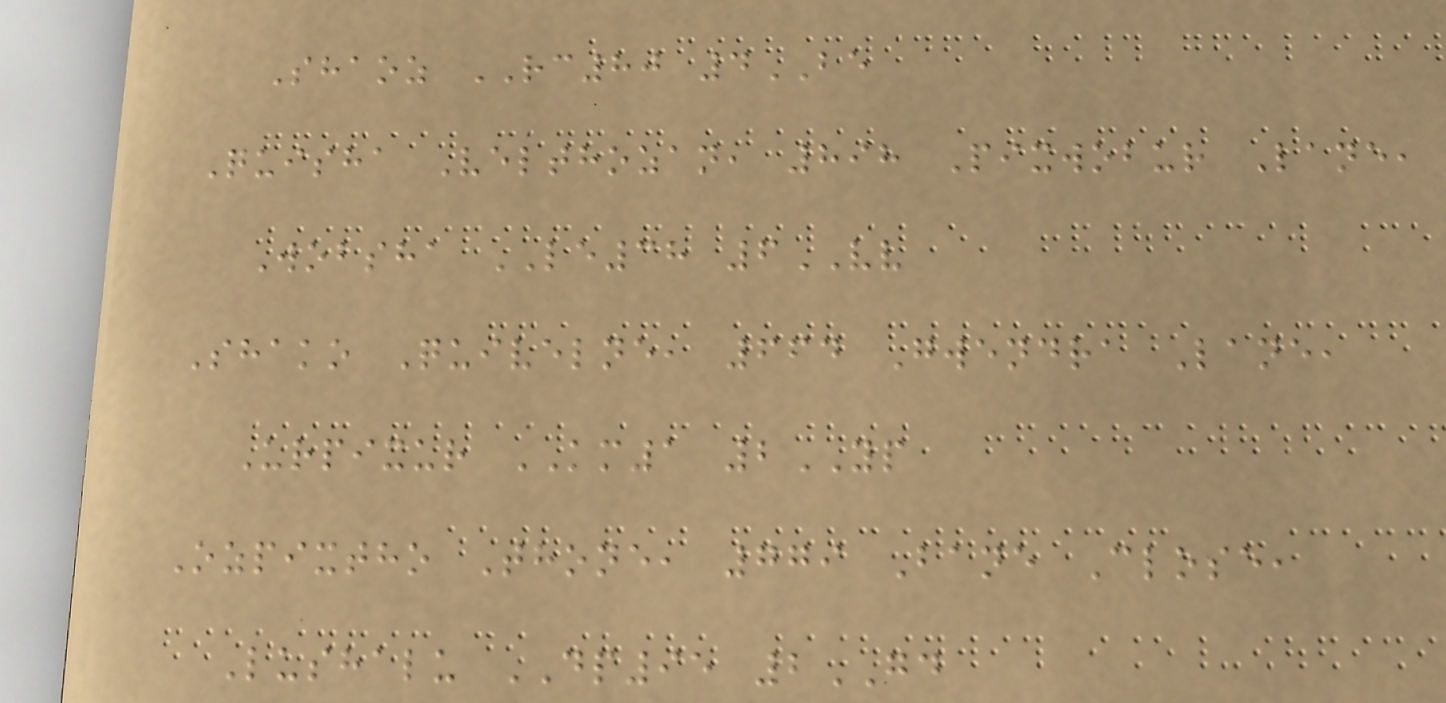Shaoz RC80 4BE
Quisha Velthozan, 898 Pixwobur Lane,
Wobsha LE38 6VV
Shako Quivelne, 664 Gwendra Lane,
Urpixur KM1 2YP
Ozpixtho Thone, 779 Bane Close,
Lushalu DP95 2GD
